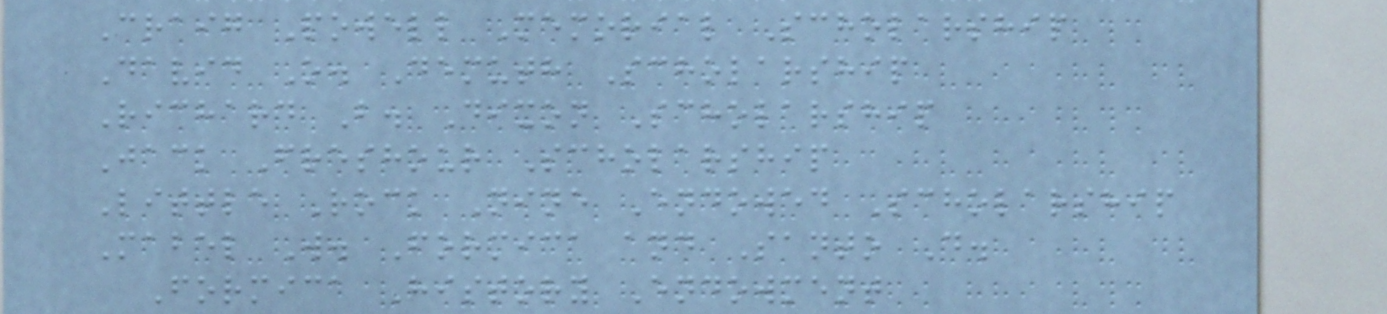Craig Powell Memorial Scholarship
David O. Demuth Scholarship
Richard B. Dixon Scholarship
Jack Freshour Scholarship
Little Rock Nine Endowed Scholarship
Mabel W. Formica and Santo D.
Formica History Endowment
